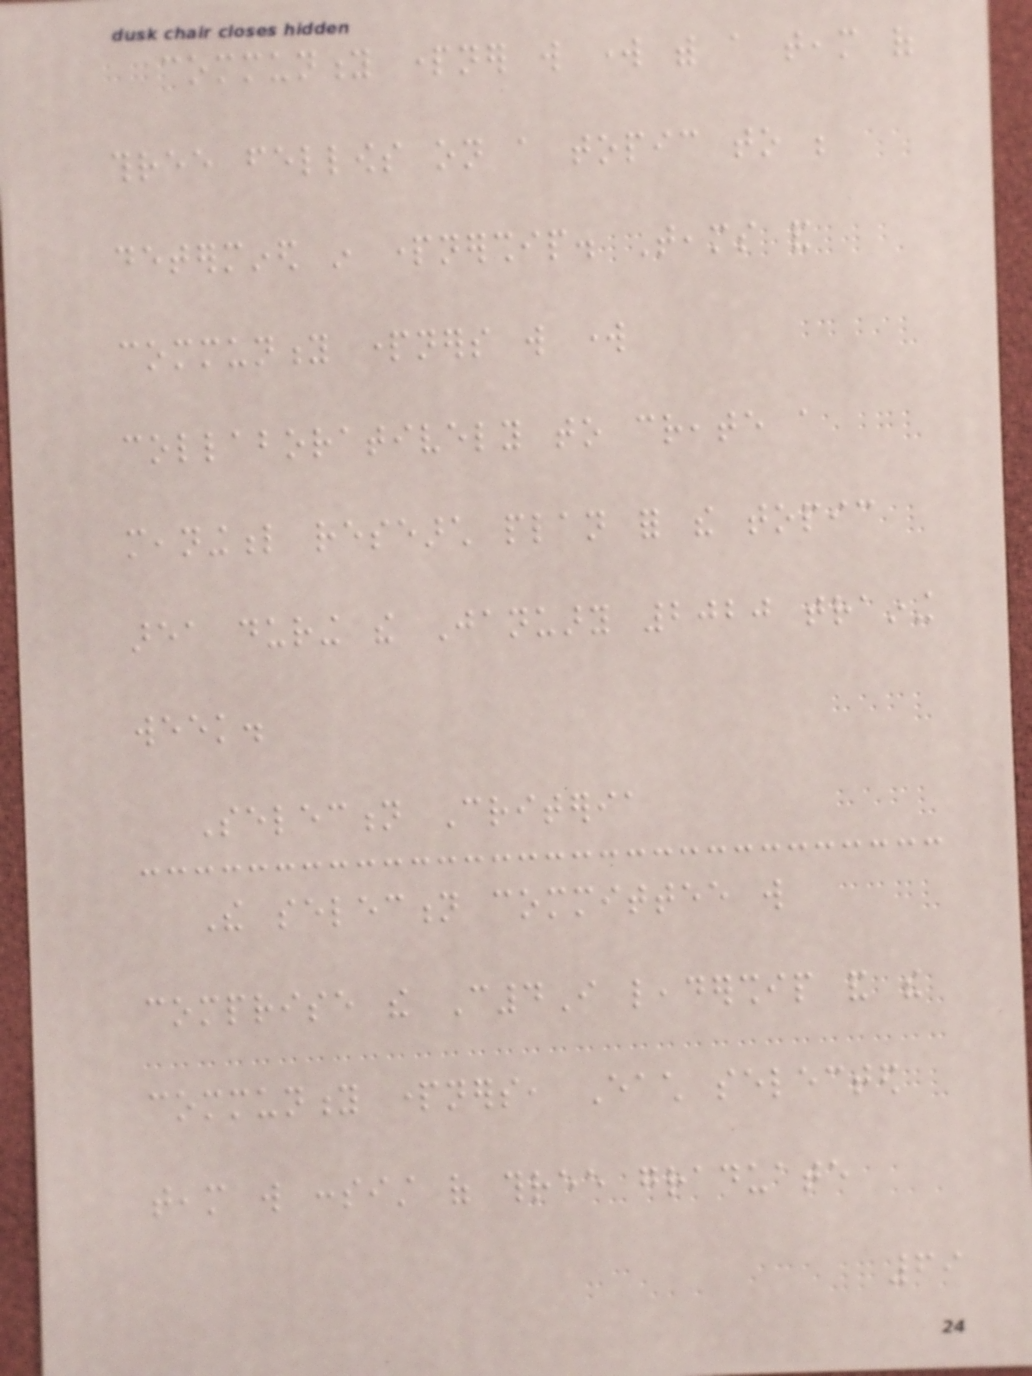community partner will work with a team of
three fellows on a topic to be
determined in partnership. Teams and
community partners will work
collaboratively to create a
meaningful research plan for the topic
area during the January 2020 training
week.
Selection Criteria
The selection committee will
comprise the C4I leadership and the
community partners, Each selected
team will consist of three graduate
69
